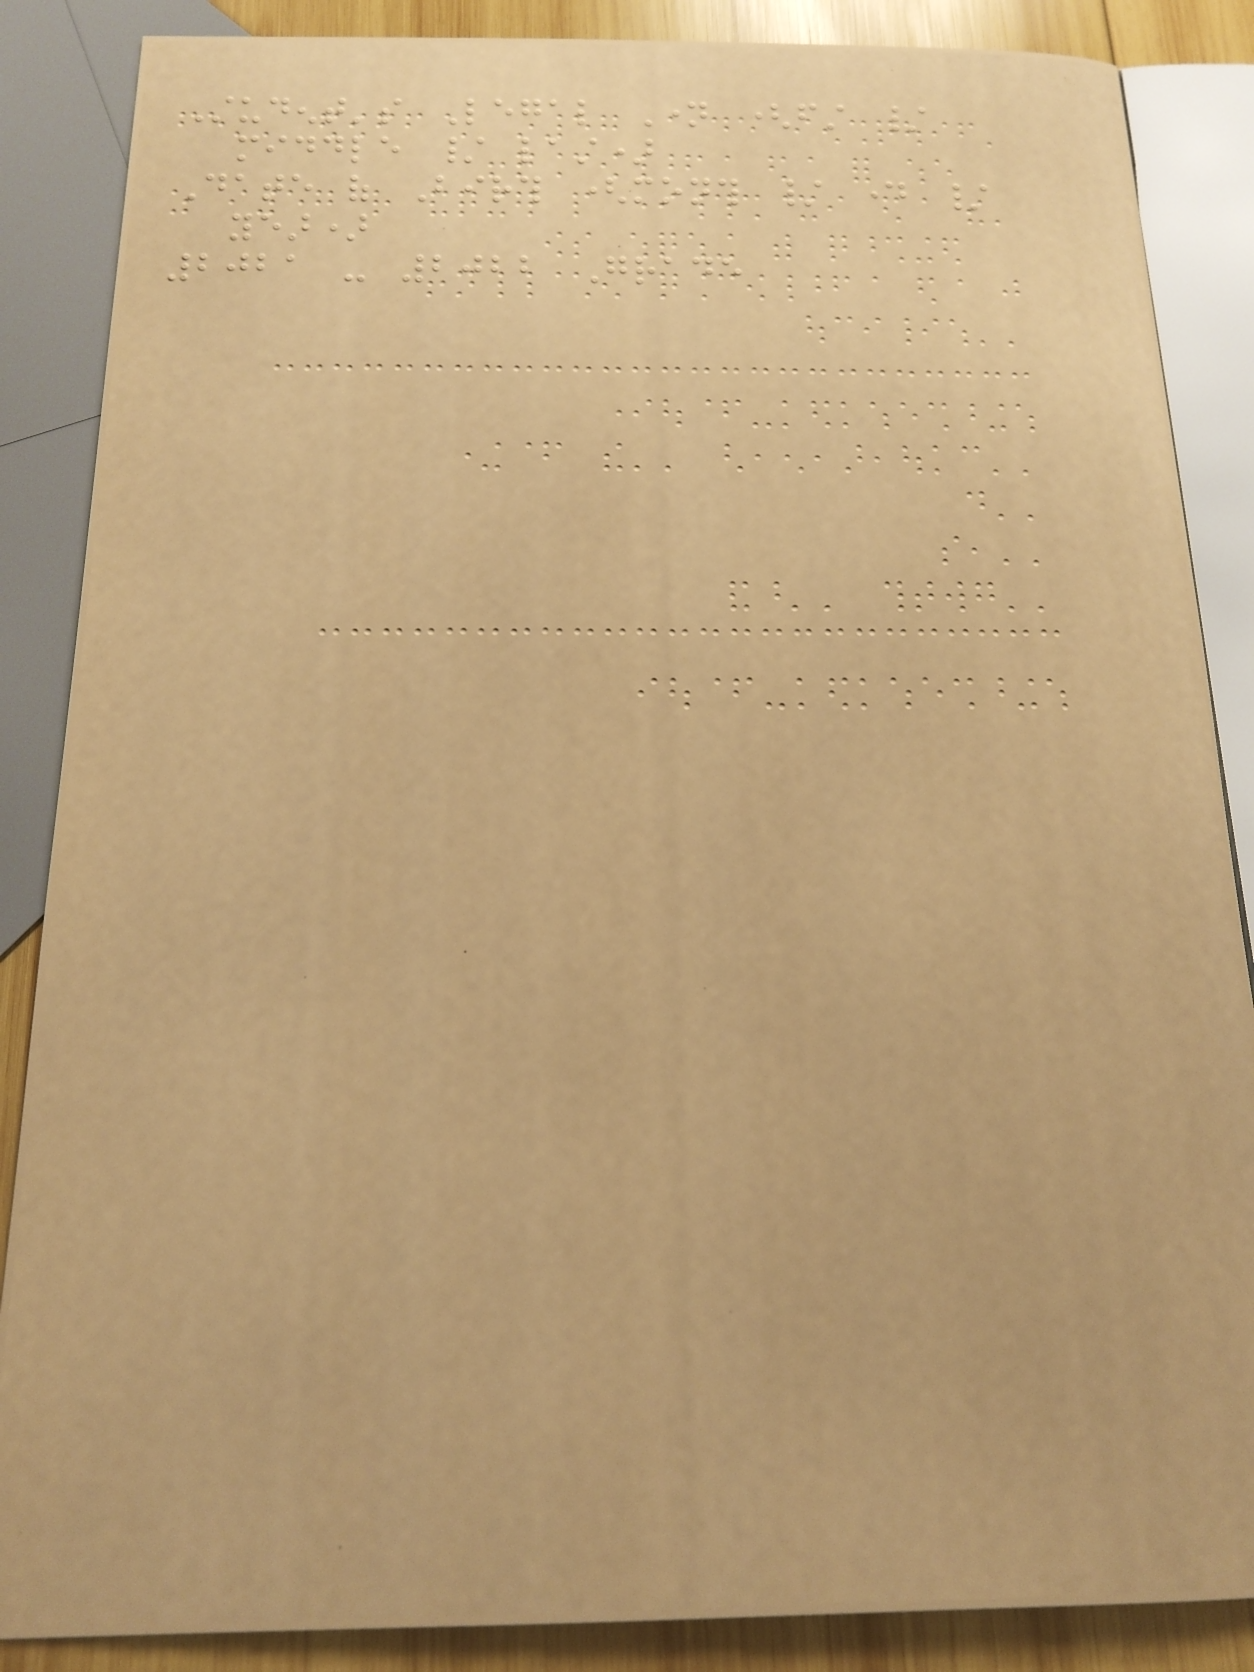Student's Legal Name (first /
middle / last)
Date of Birth (month / day /
year)
2021 - 2022 Grade
